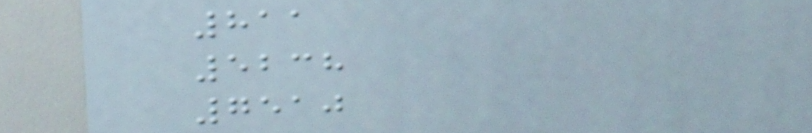811
5238
7510
